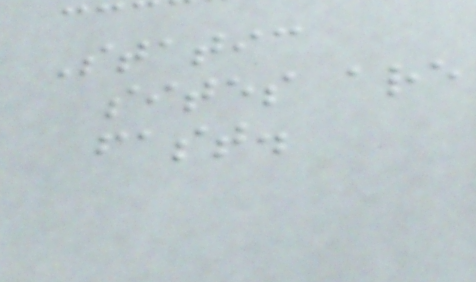Static
sites are
fast.
